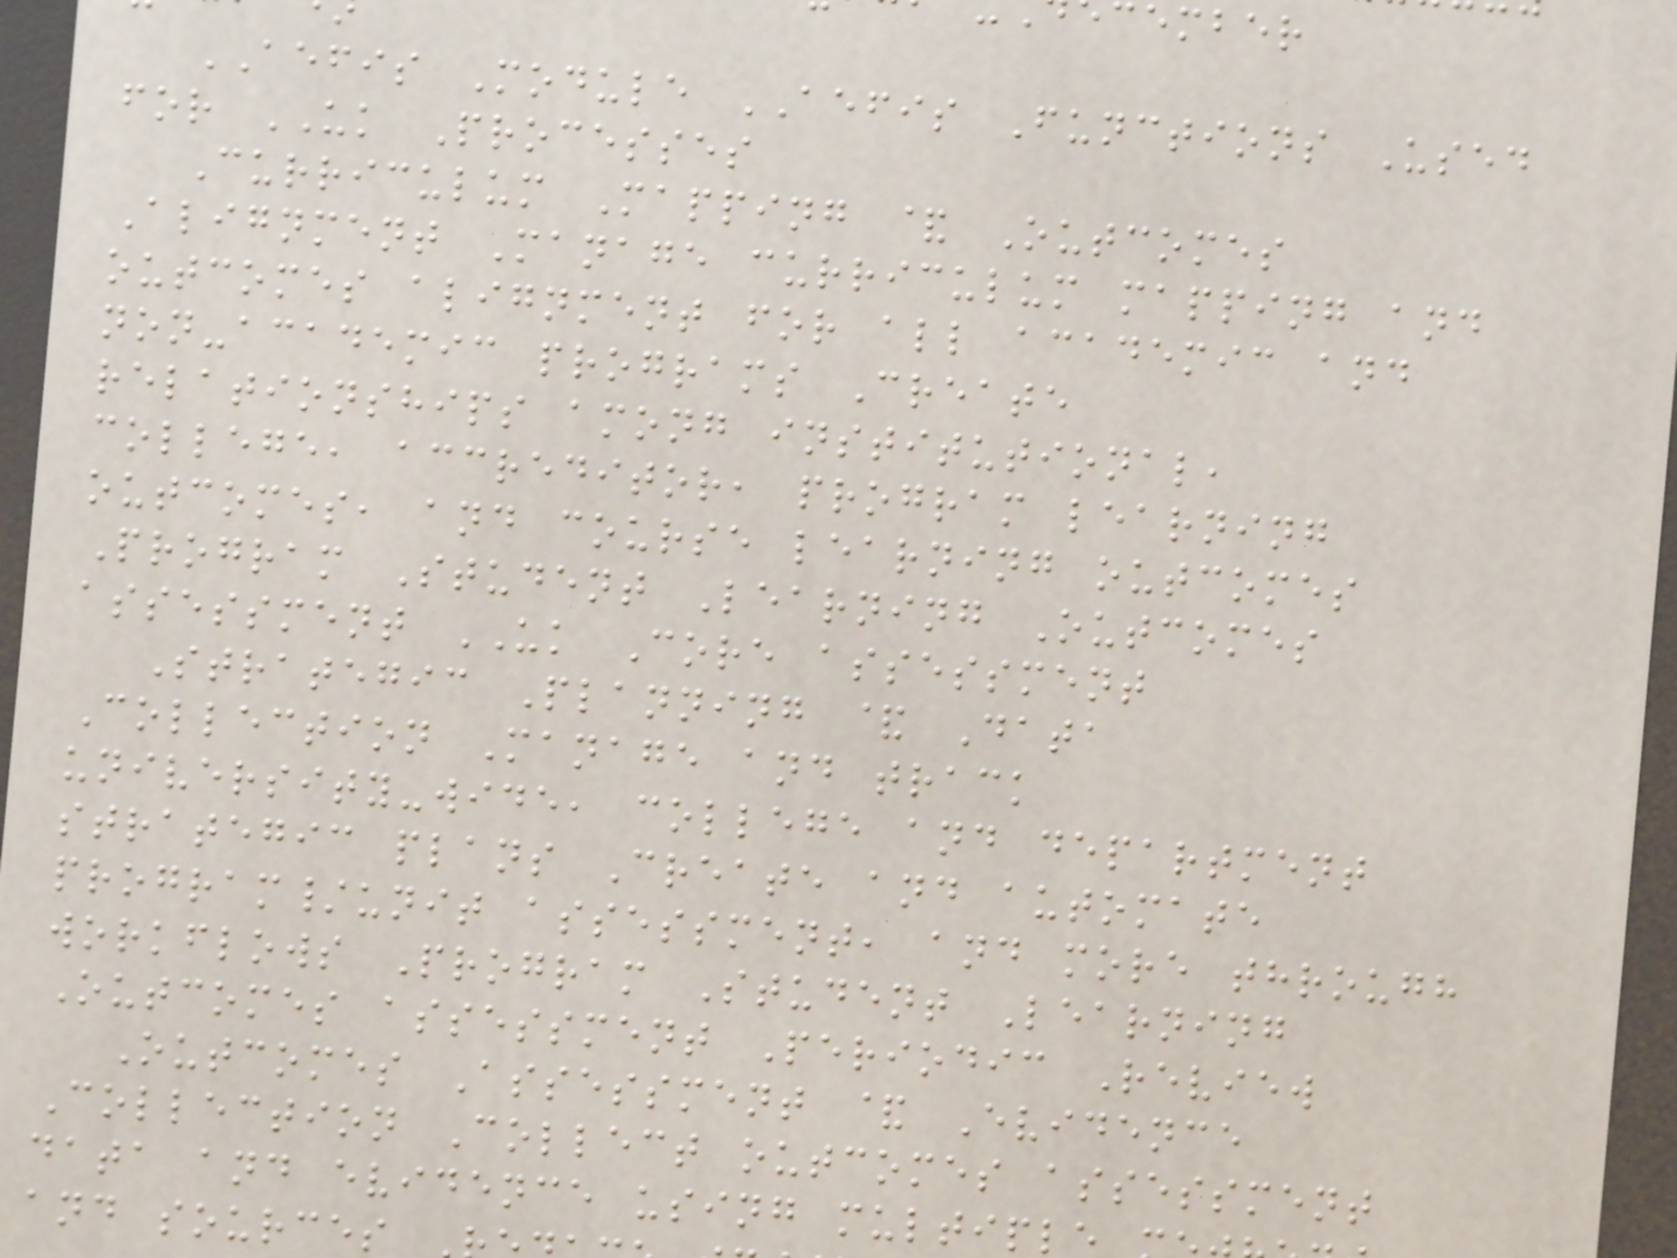AEFIS Module AEFIS Functions Used
for UK Processes
Curriculum Mapping & Outcomes
Alignment Manage curriculum mapping and
outcomes alignment for all academic and
non-academic programs Create
relationships among institutional,
college, accreditor, program learning
outcomes, and course learning outcomes
Program Student Learning Outcomes
assessment UK Core assessment
Strategic Planning & Data
Collection Manage and track
university-wide, college and department
strategic plans Create and automate
program/unit assessment, and more through
workflows Program Student Learning
Outcomes assessment Periodic Review
Outcomes Assessment & Evidence
Collection Collect outcomes assessment
data and evidence using multipl
and sources
